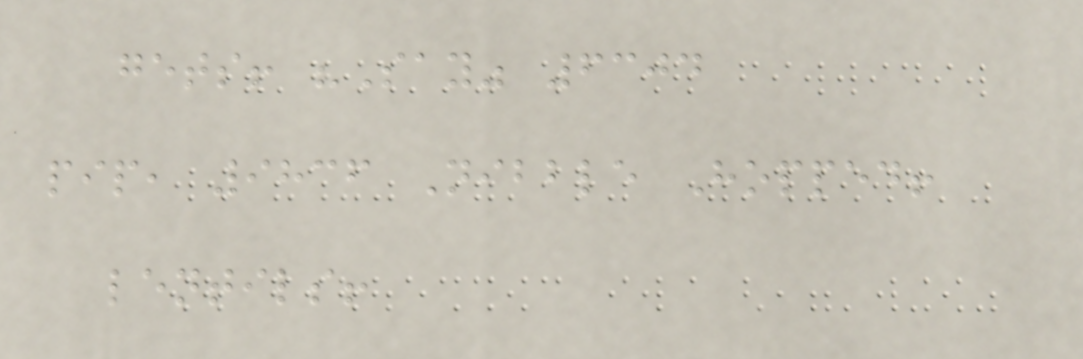gets! "Say" 6304
pip, 9836 Nibble Hopped!
lentils!
